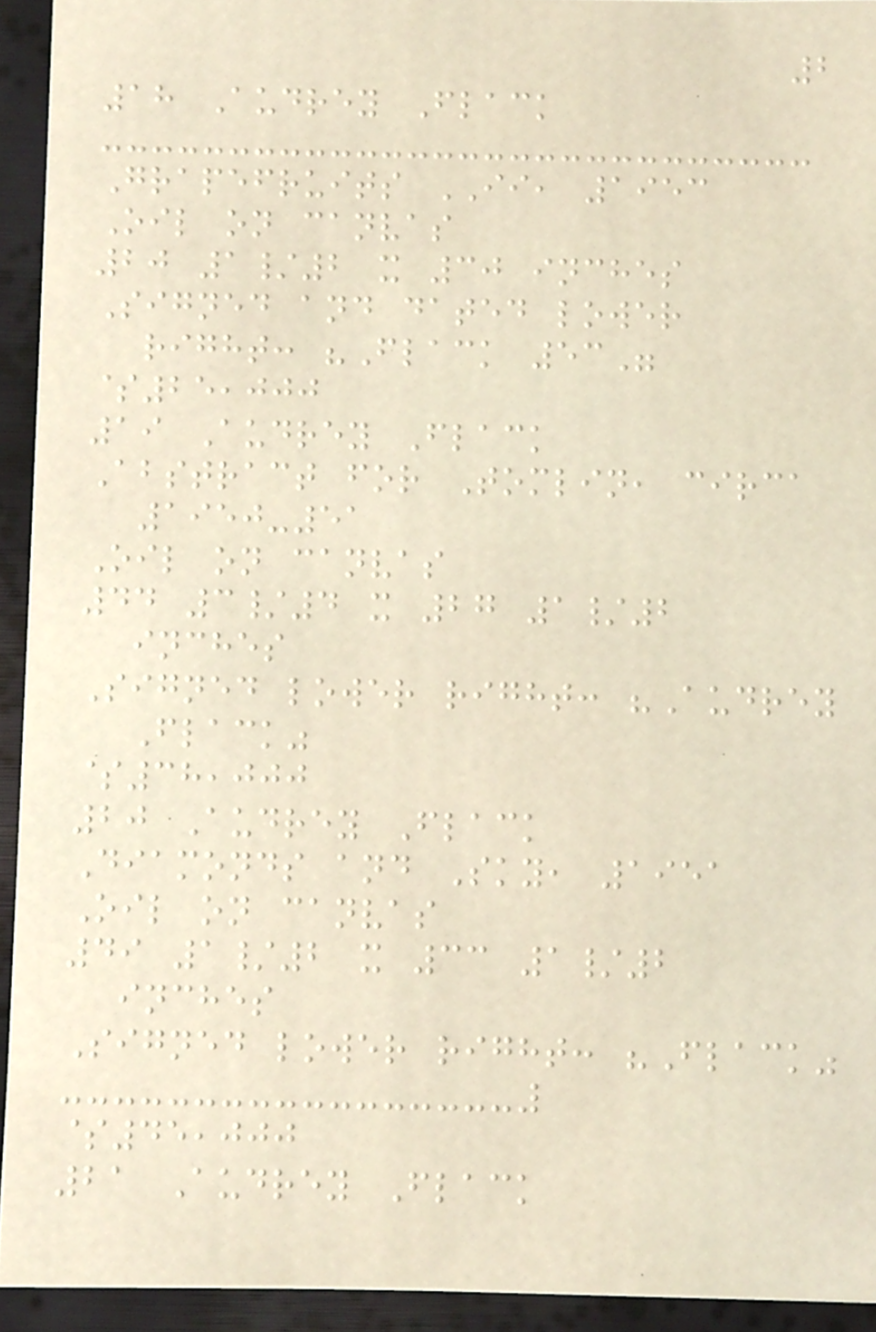2
18 Audrey Flack
Grapefruits II, 1953
Oil on canvas
20 1/2 x 30 inches
Signed and dated lower
right: "Flack 53"
$25,000
19 Audrey Flack
Abstract for Tomlin, circa
1950-51
Oil on canvas
44 3/4 x 27 1/2
inches
Signed lower right: "Audrey
Flack"
$38,000
20 Audrey Flack
Diamonds and Sky, 1951
Oil on canvas
49 1/2 x 33 1/2
inches
Signed lower right: "Flack"
$45,000
21 Audrey Flack
